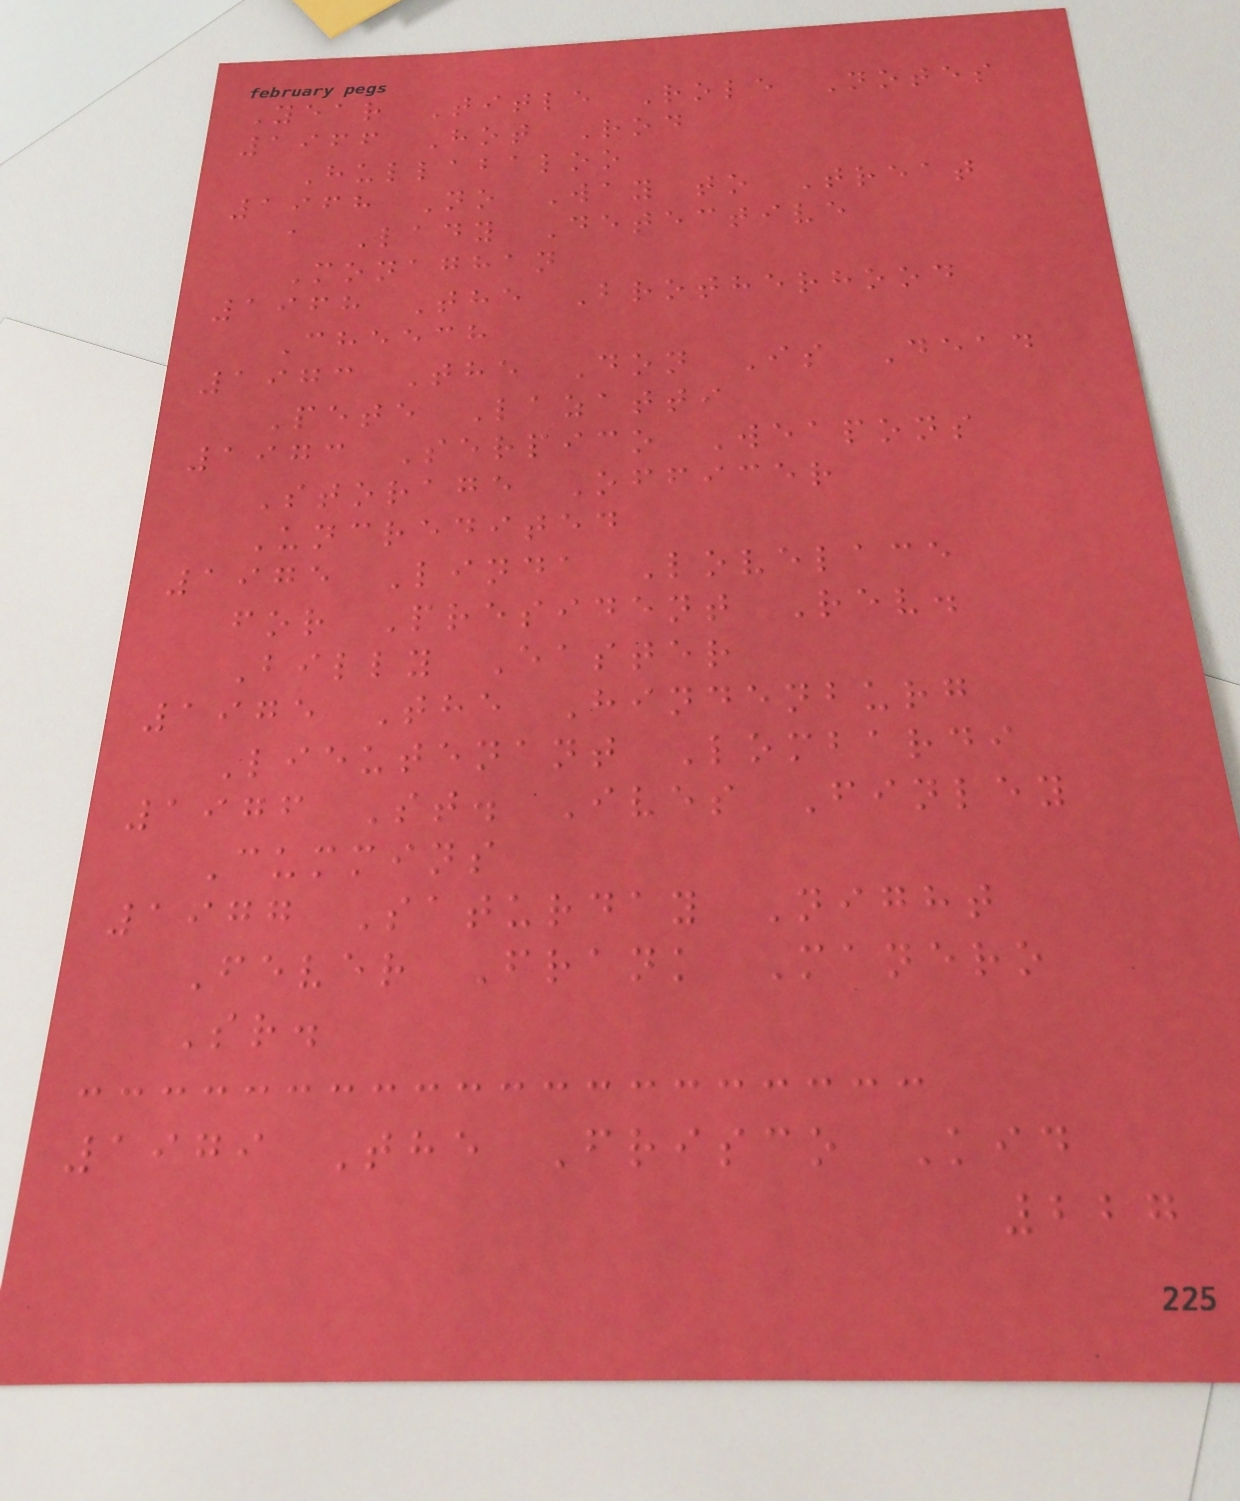Year Title Role Notes
1966 Hot Rod
Hullabaloo
1968 No Way to Treat
a Lady Detective
Monaghan
1968 The Brotherhood
Cheech
1973 The Don Is Dead
Pete Lazatti
1973 Serpico Weapons
Storage Officer
Uncredited
1975 Linda Lovelace
for President Rev.
Billy Easter
1975 The Hindenburg
Lieutenant Lombardi
1976 St. Ives Finley
Cummins
1977 Saturday Night
Fever Frank Manero
Sr.
1979 The Frisco Kid
227
